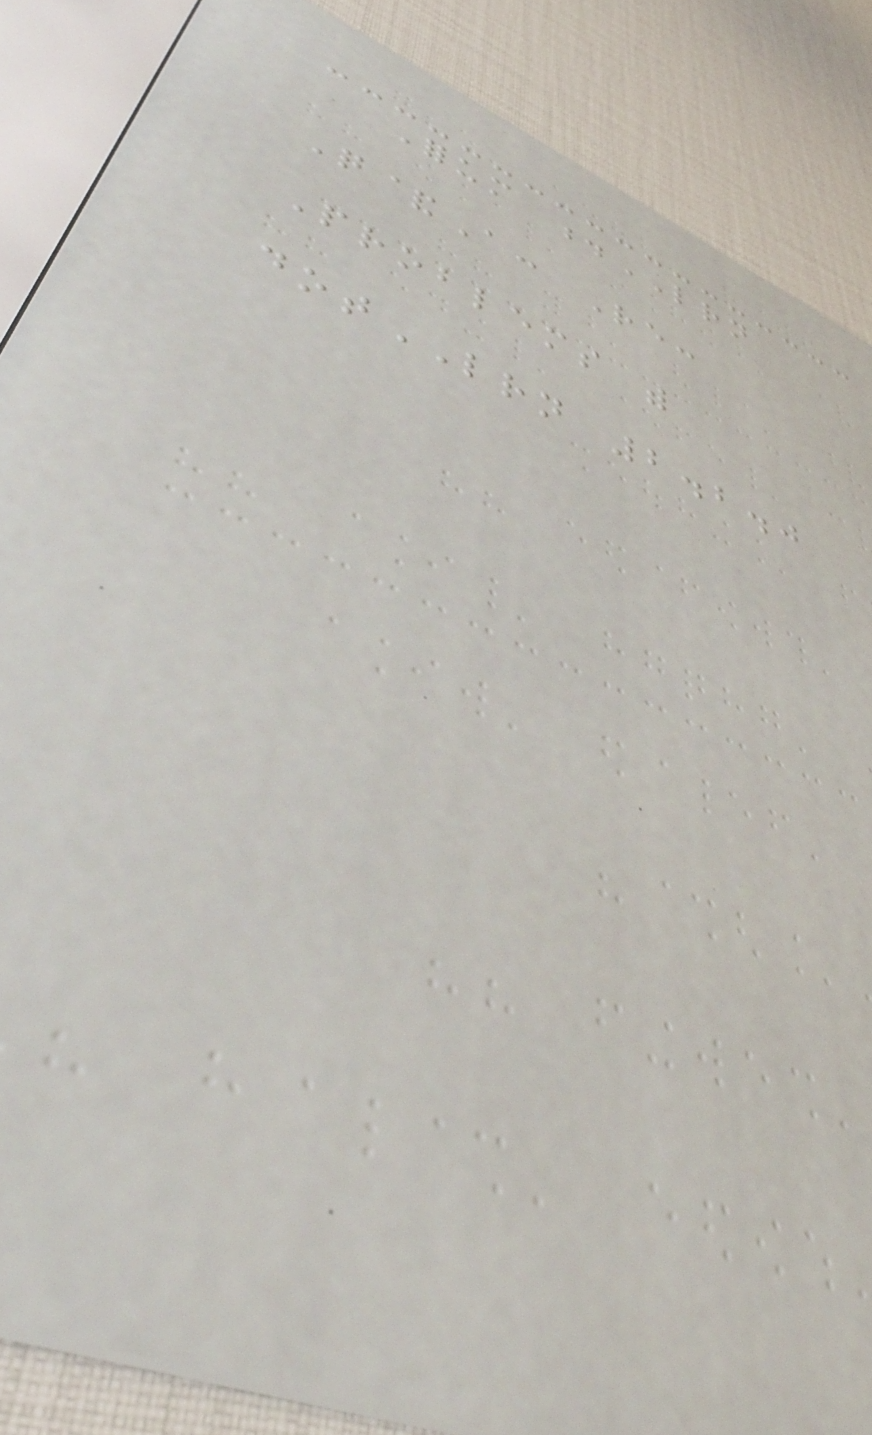Forum .LRN
Q&A: Re:
Problems with
dotLRN 2.2.0
